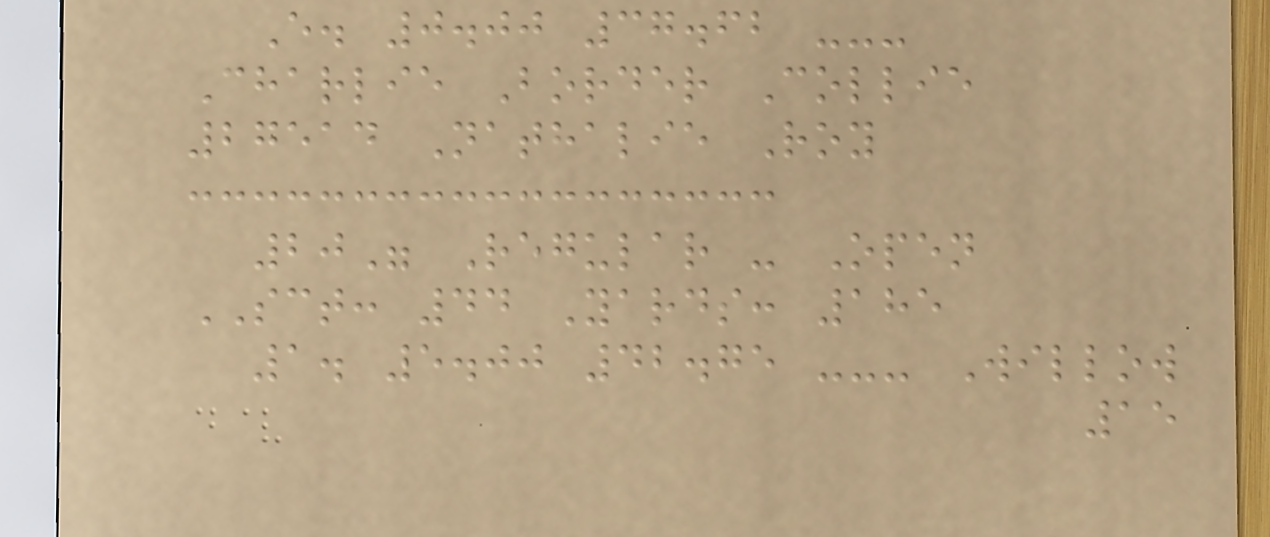E. 0.00 37.62 ---
Charlie Border Collie
27514 Nathalie Roy
20" Regular - Open
SCT: 44 Yards: 185
1. 5.00 42.75 --- Willow
15
